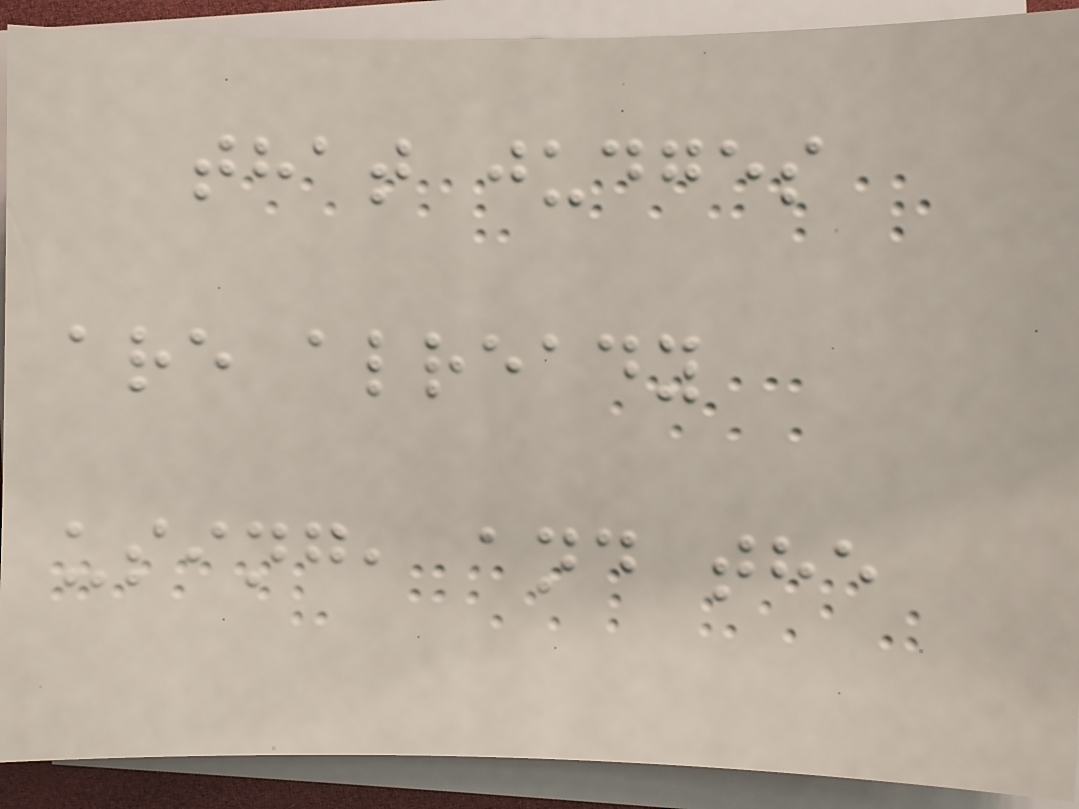that judges
are already
using, and the
